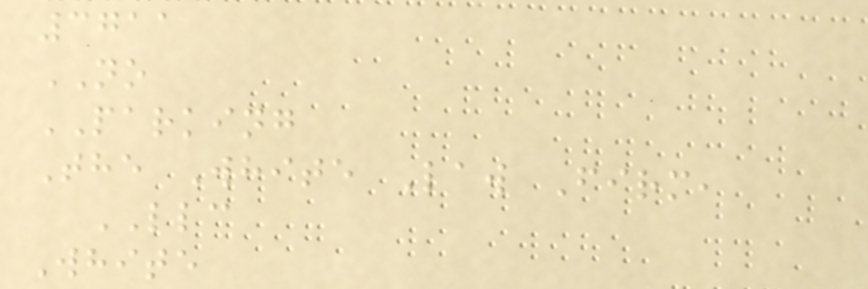3711
NO
PARKING
The White Law Firm,
LLC
White
